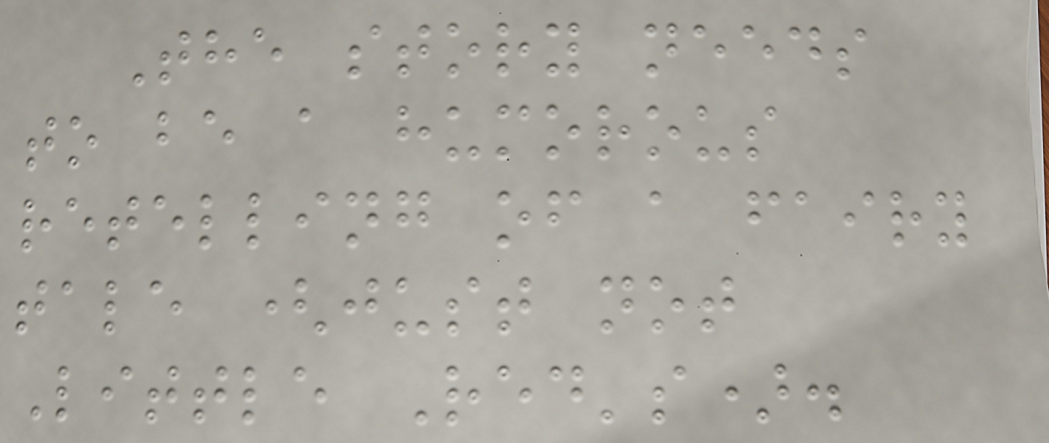The story needs
to be a humorous
retelling of a fairy
tale (just not
Little Red's).
